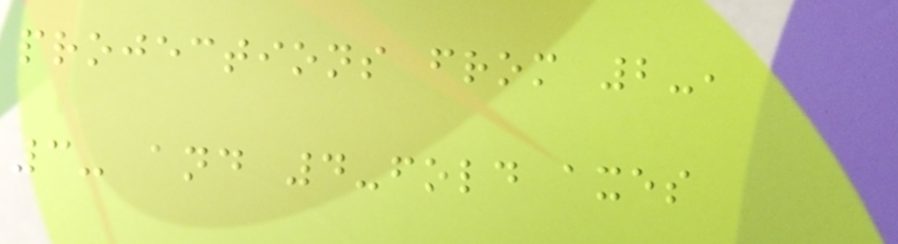projections from 2-,
3- and 4-fold axes
